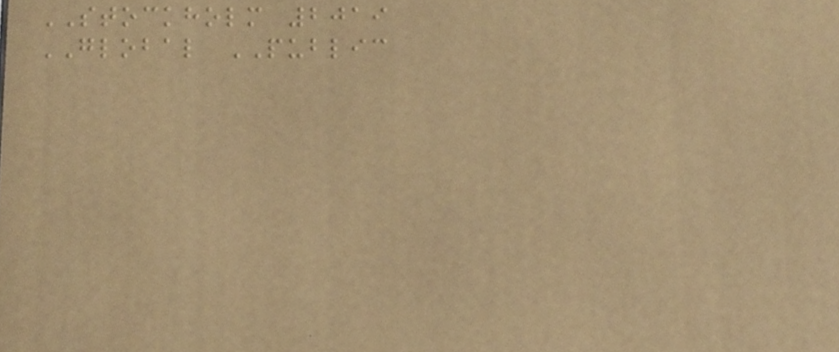STOCKHOLM 2019
GLOBAL PUBLIC
